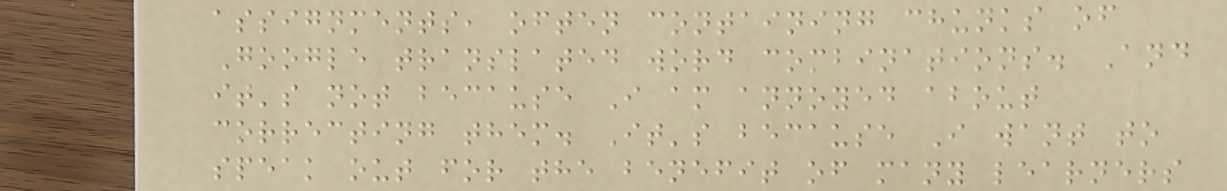assignments, often containing chunks of
Google translated word combinations. And
it's not because I am annoyed about
correcting them. It's because I want to
speak out for the benefit of many learners
